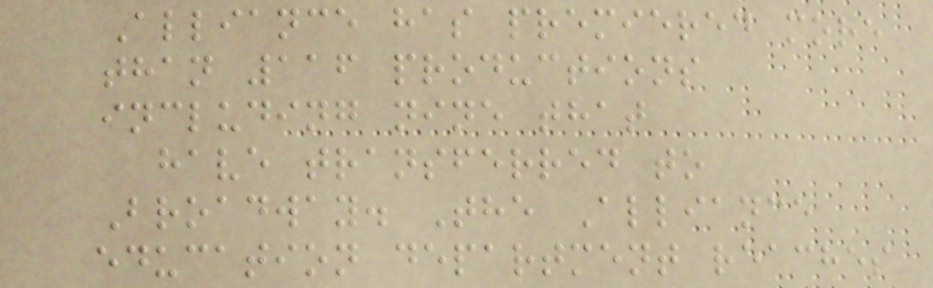Alliance has premiered more
than 116 productions
including nine that
have transferred to
Broadway. The Alliance
education department reaches
